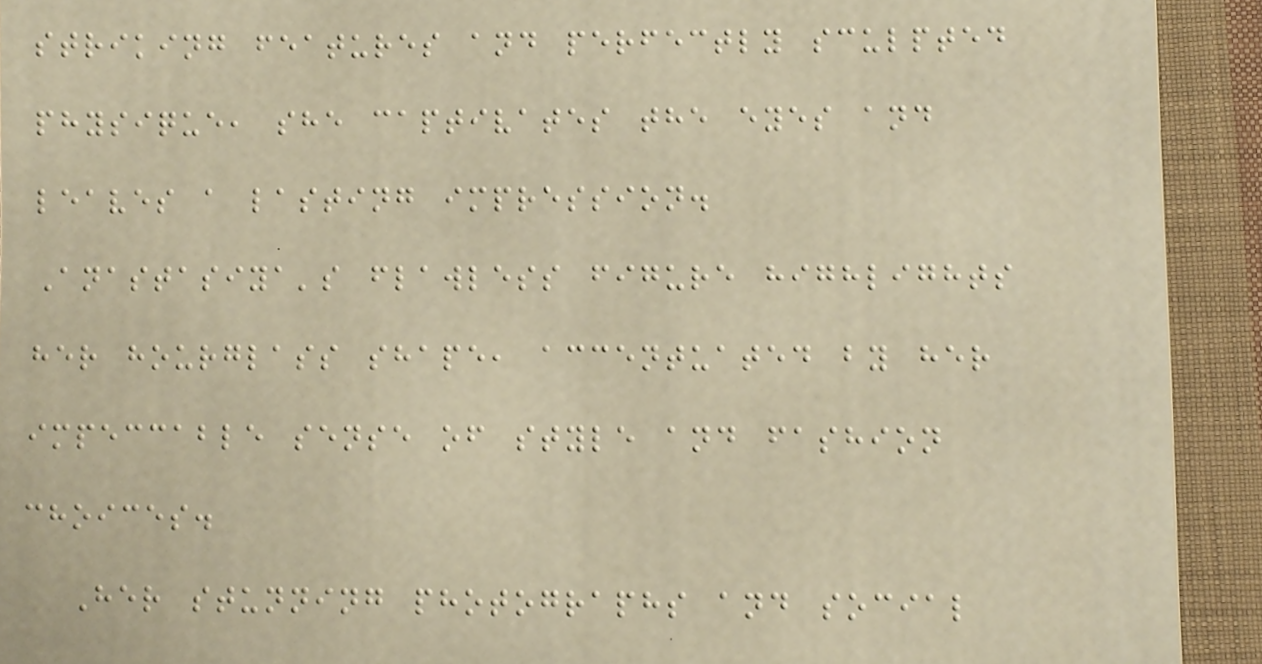striking features and perfectly sculpted
physique, she captivates the eyes and
leaves a lasting impression.
Anastasiya's flawless figure highlights
her hourglass shape, accentuated by her
impeccable sense of style and fashion
choices.
Her stunning photographs and social
